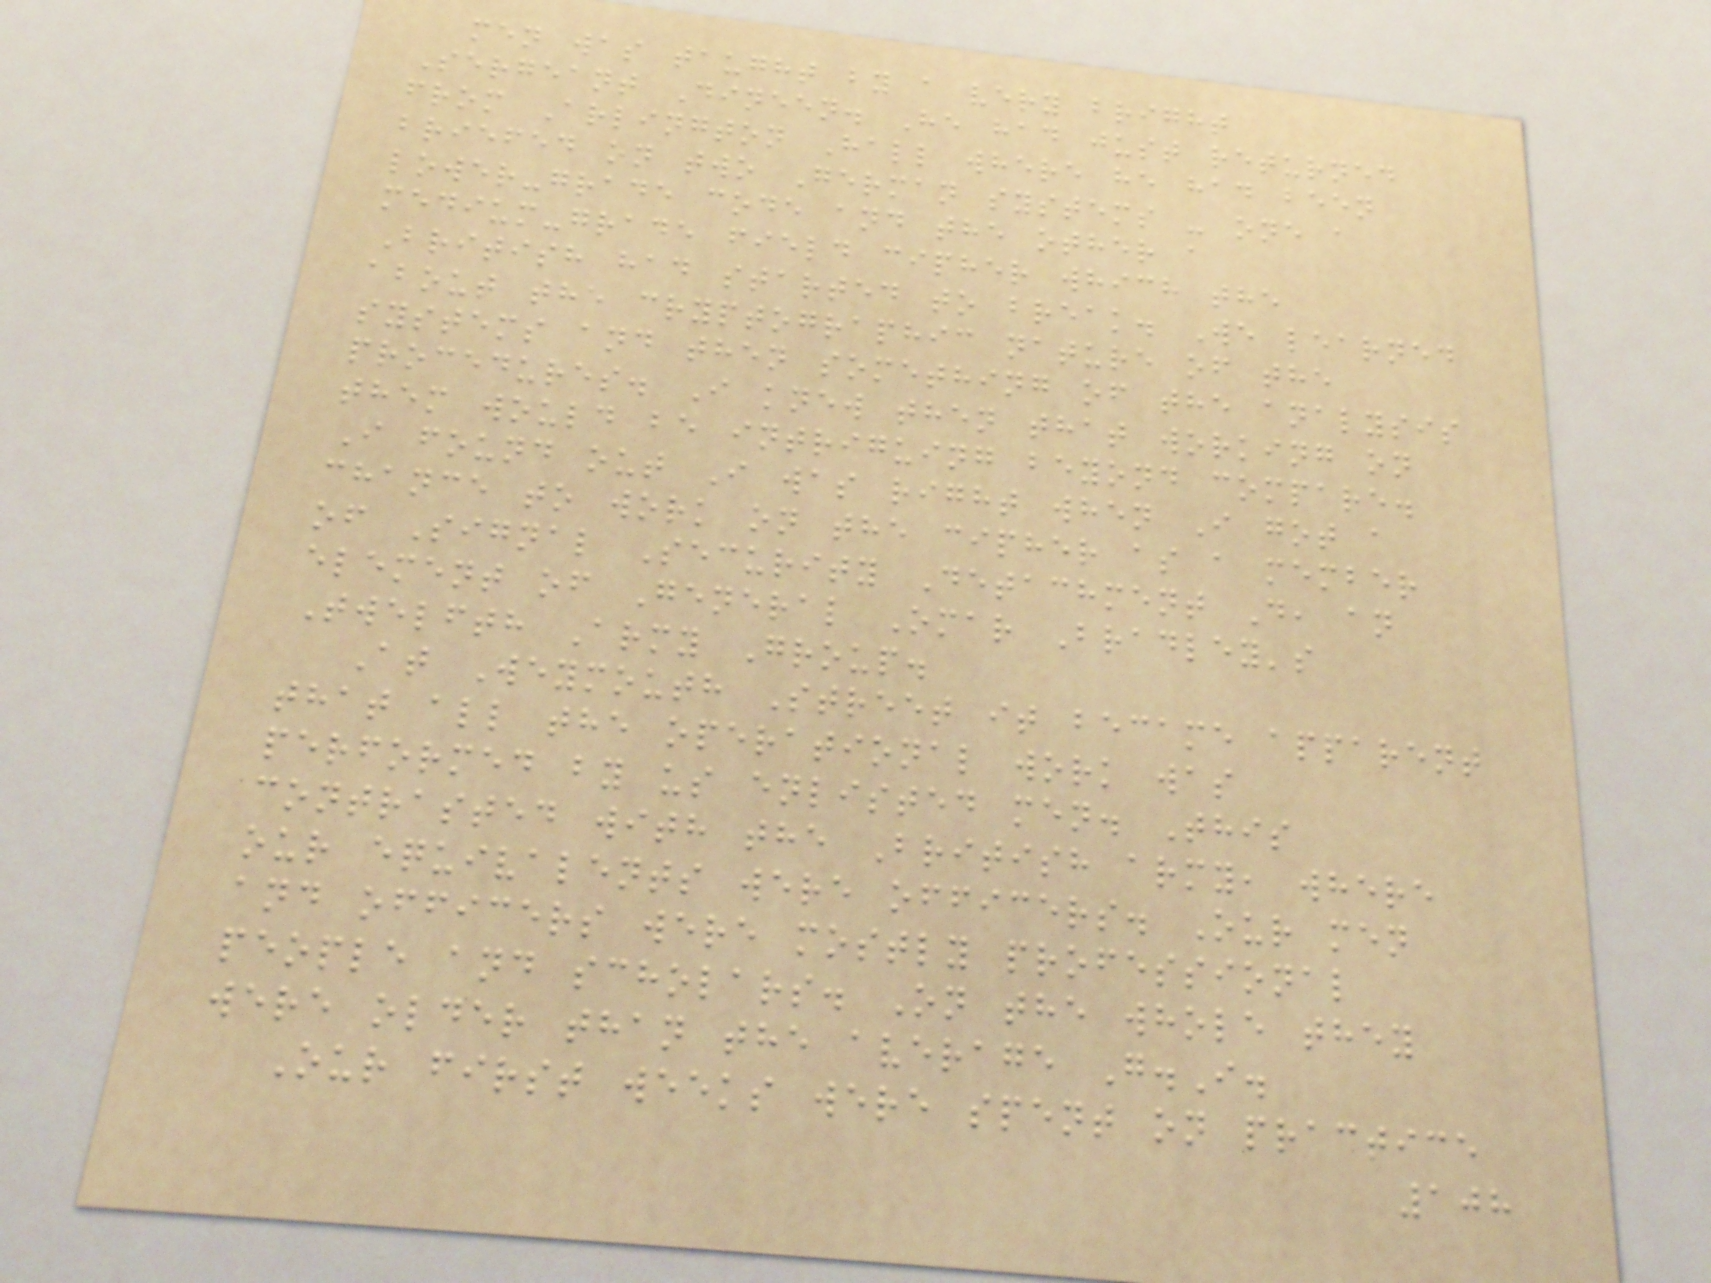men was taught by a very bright
Sergeant Dineen. He had just returned
from Arlington Hall where he had been
briefed on two German systems - one a
lower-grade code and the other a
medium-grade field cipher which the
British had started to break. We learned
about the cryptographic nature of the
systems and then something of the analysis
procedures. I knew then that working on
them would be intriguing beyond compare.
I found out I was right when I got a
chance to work on the cipher as a member
of Signal Security Detachment D, an
element of General Omar Bradley's
Twelfth Army Group.
At Weymouth Street it became apparent
that all the operational work was
performed by us enlisted men. This
contrasted with the British army, where
our equivalents were officers. Our men
and officers were mostly professional
people and scholars. On the whole they
were older than the average G.I.
Our first weeks were spent on practice
108
